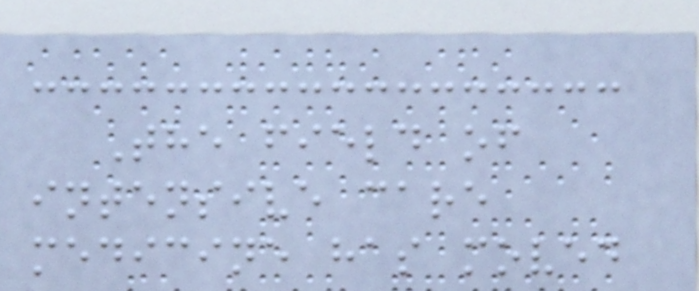The field of
intensive care
medicine has moved
